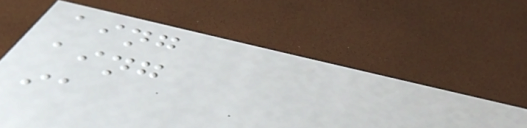aing
aing
ia
